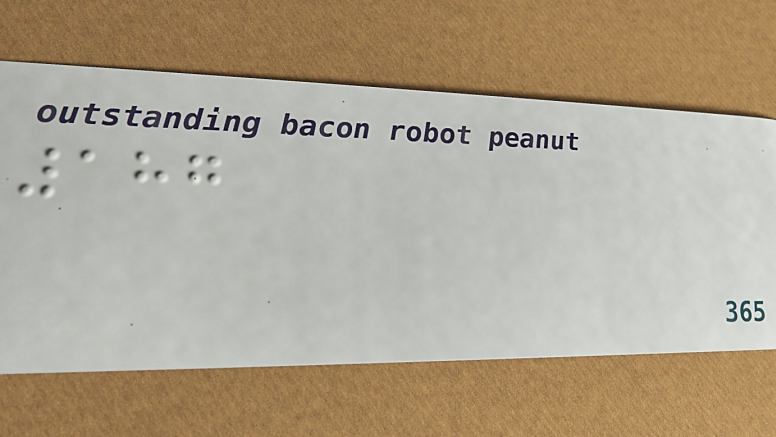187
